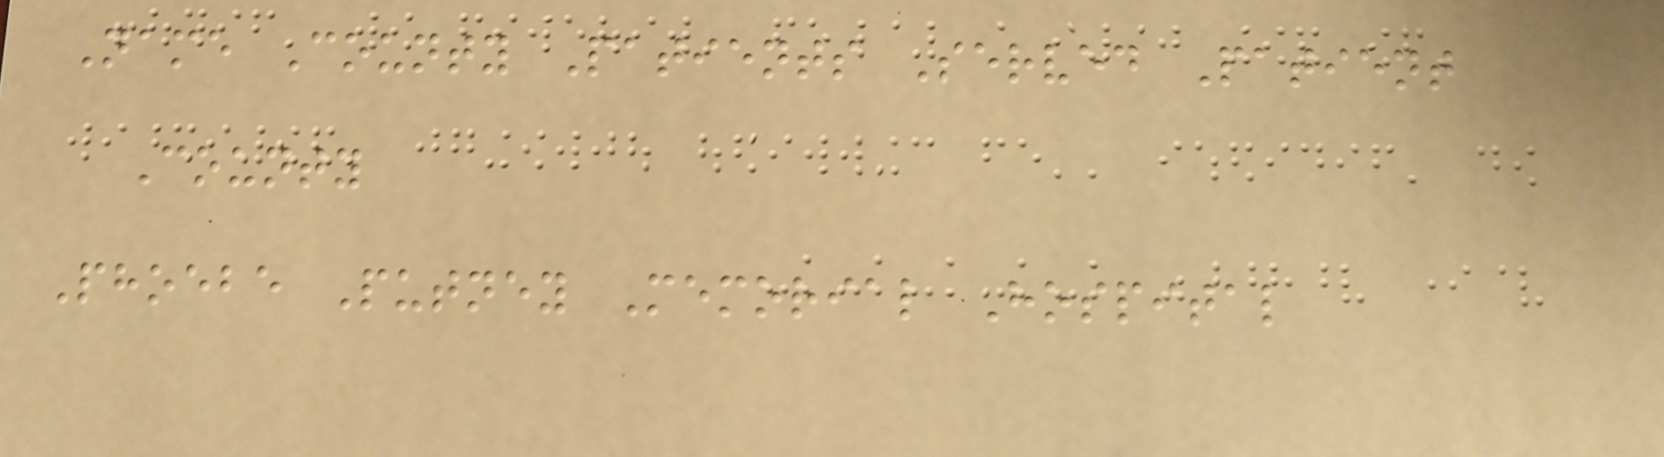Name County Patients Served Patient
County
Phoebe Putney Memorial Hospital
